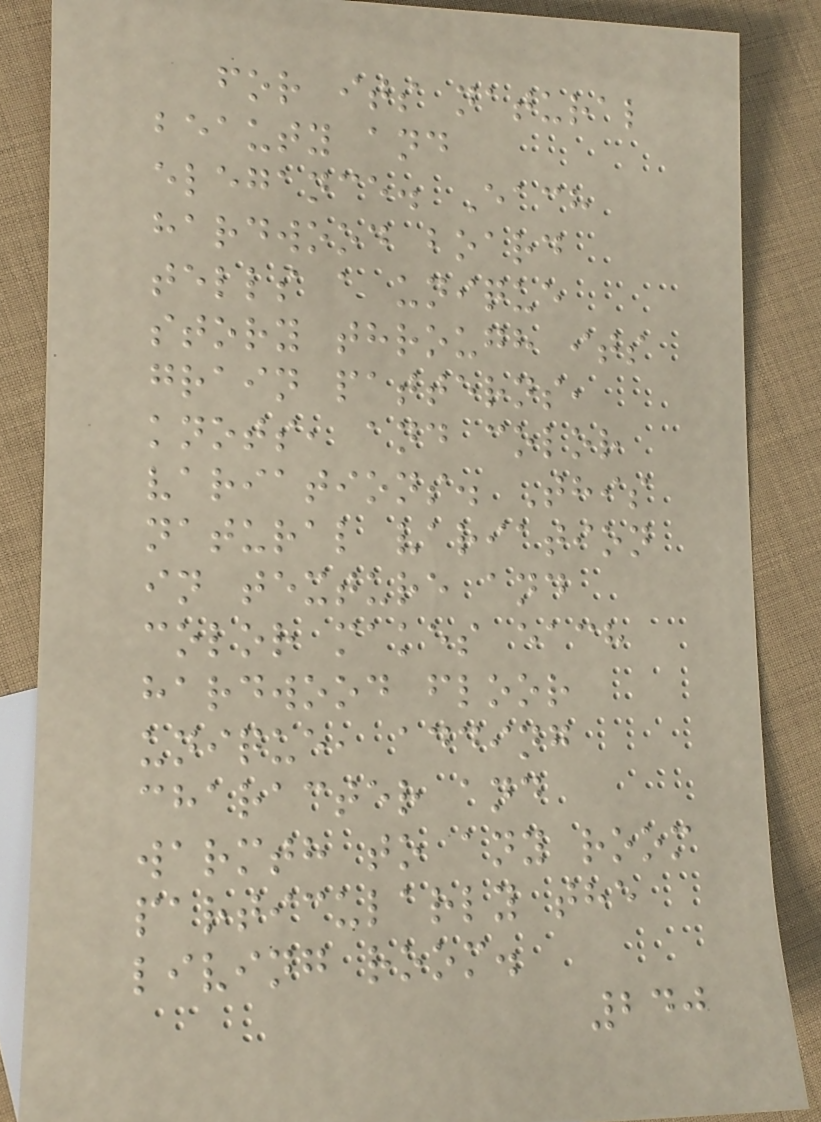for its natural
beauty and
elegance. Each
hardwood board
tells a unique
story through its
grain patterns,
knots, and color
variations. This
natural variation
in texture and
color makes each
hardwood floor
unique, adding
character and
warmth to any room
particularly the
living room.
240
